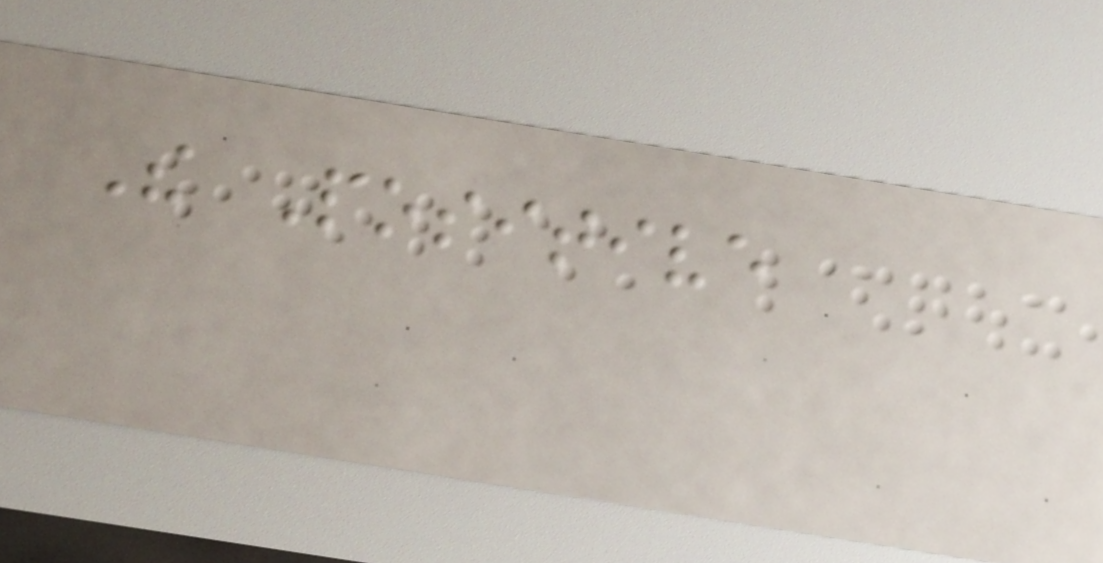The Positive
